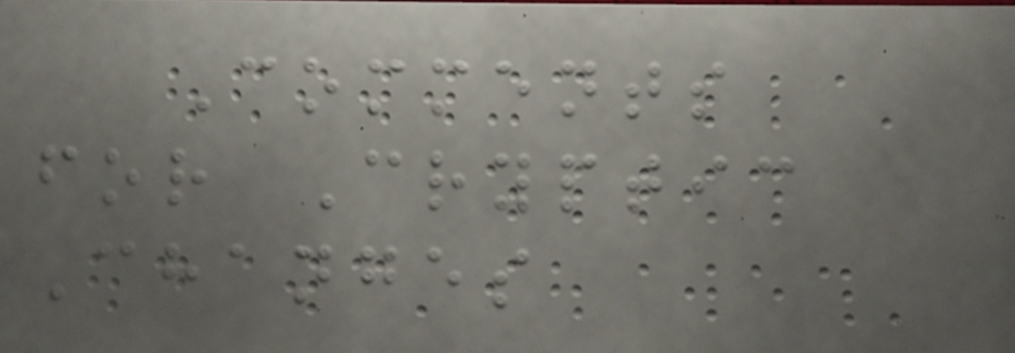Comments
for Cryptic
Changes
